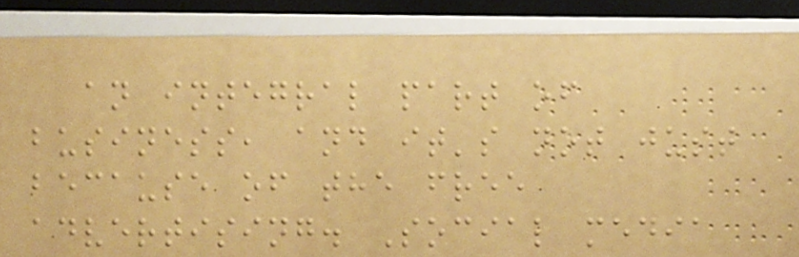an integral part of
business, and it's not just
because of the free
advertising. Social media
